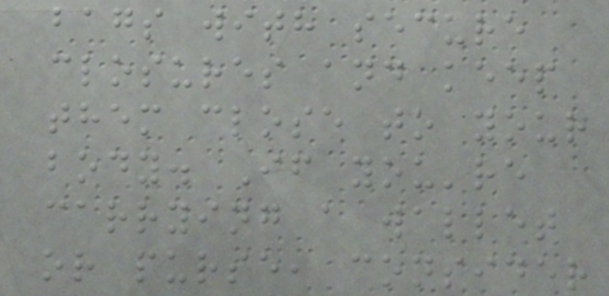bags with secure
closures and keep
them close to your
body. If you're
carrying a wallet
or purse, consider
